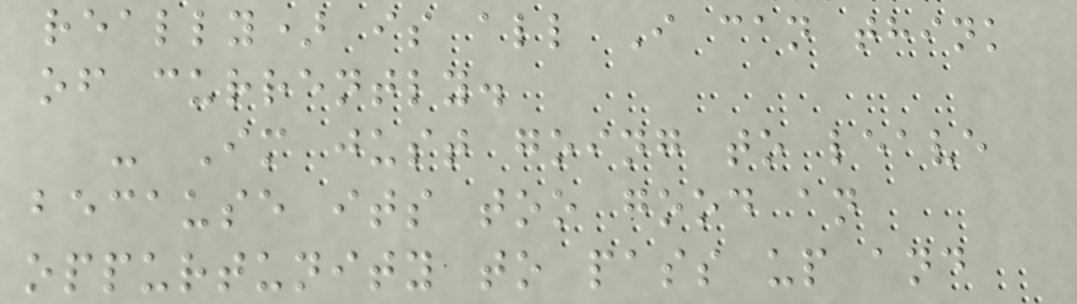really) is all I can think
of currently.
- Im just going to leave
because its too good an
oppurtunity to pass up and
